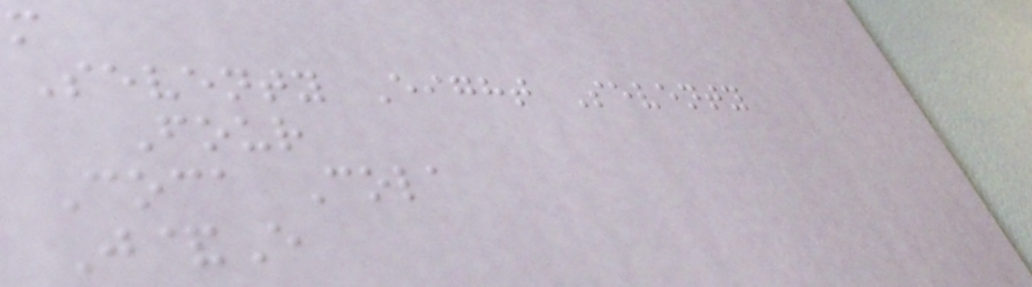m
Seventy Eight Seventy
Four
Coca Cola
J&E
